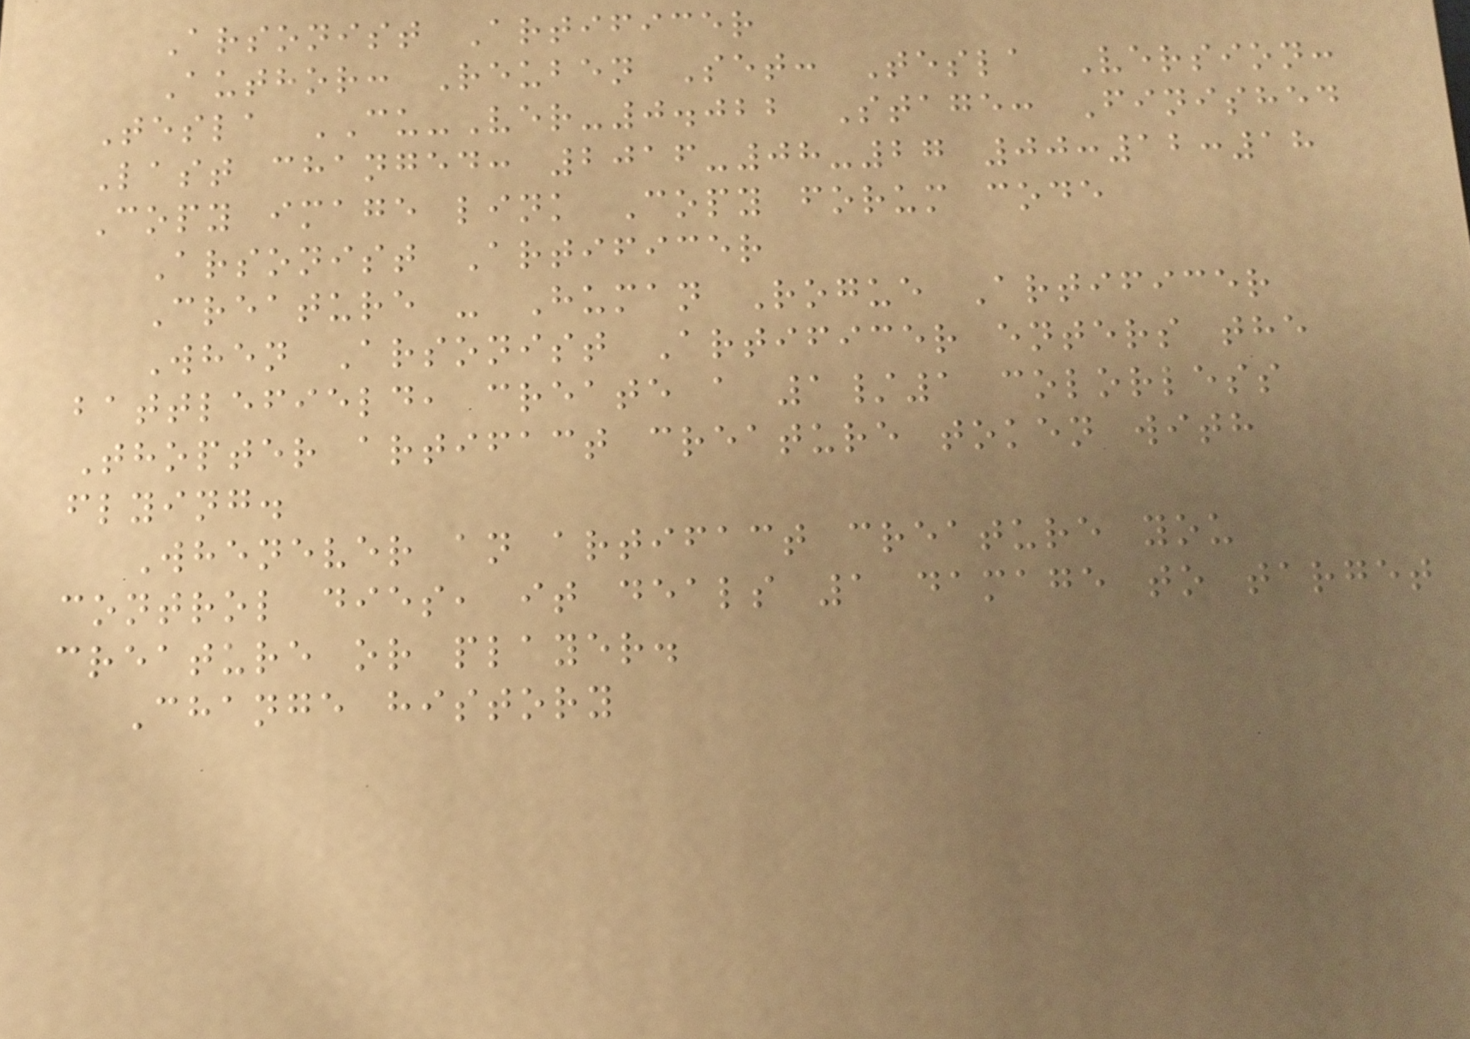Arsonist Artificer
Author: Reuben Set: Tesla Version:
Tesla CU-Ver-0.022 Stage: Finished
Last changed: 2016-08-27 00:12:18
Copy image link Copy forum code
Arsonist Artificer
Creature - Human Rogue Artificer
When Arsonist Artificer enters the
battlefield, create a 1/1 colorless
Thopter artifact creature token with
flying.
Whenever an artifact creature you
control dies, it deals 1 damage to target
creature or player.
Change history
